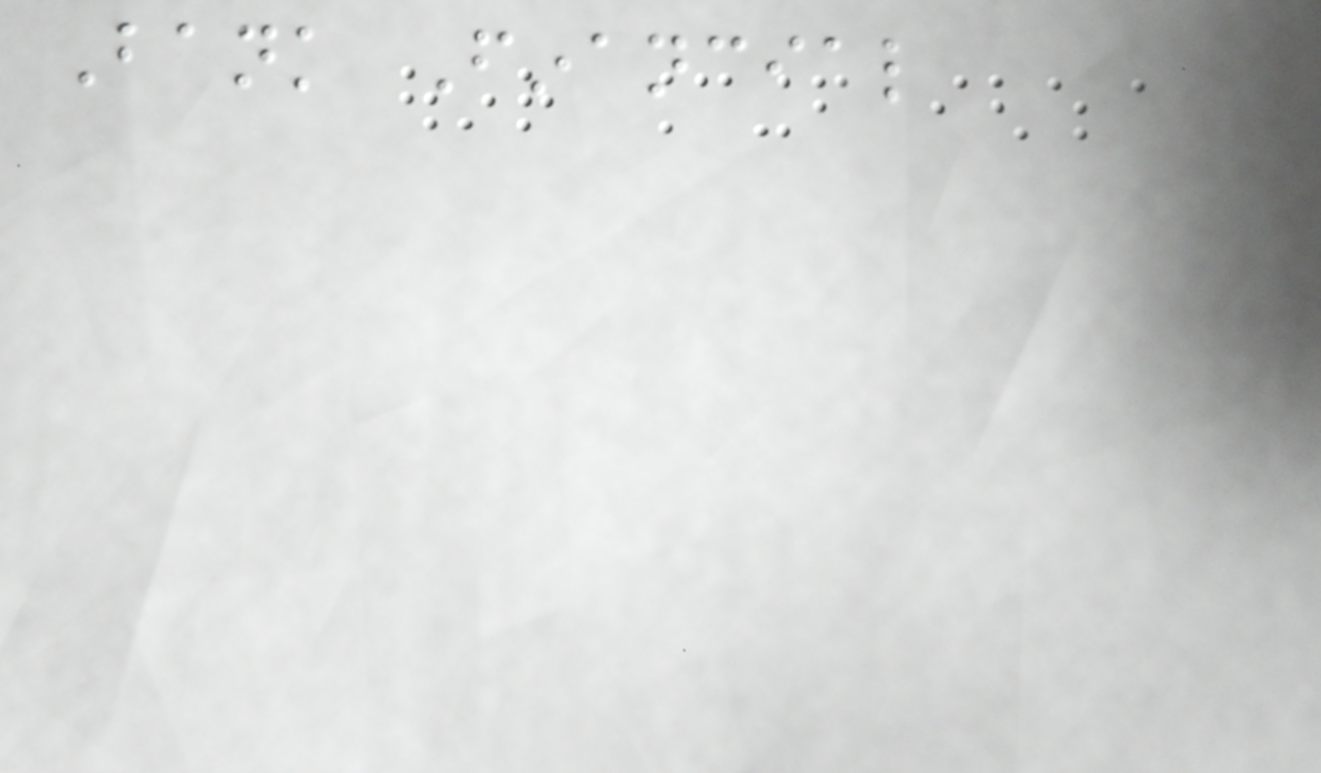Bank Financial
